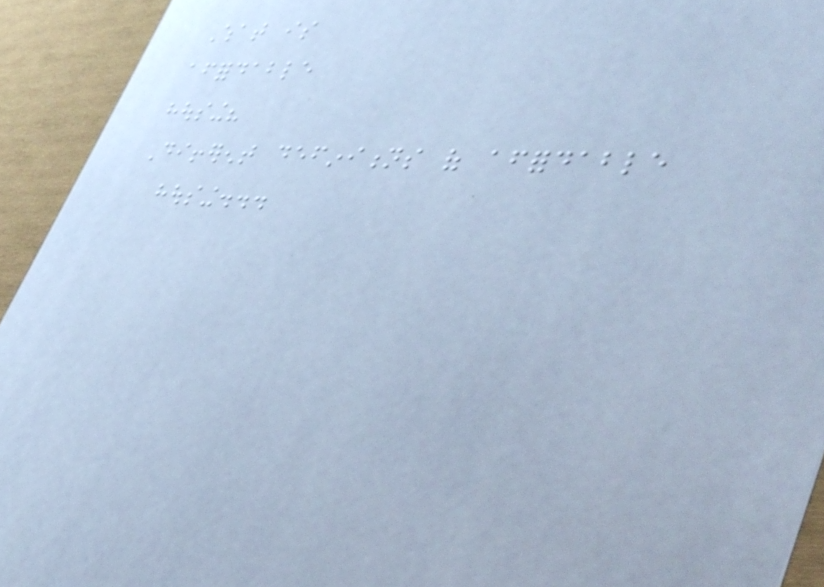What is
affordable
housing?
Different definitions of affordable
housing...
